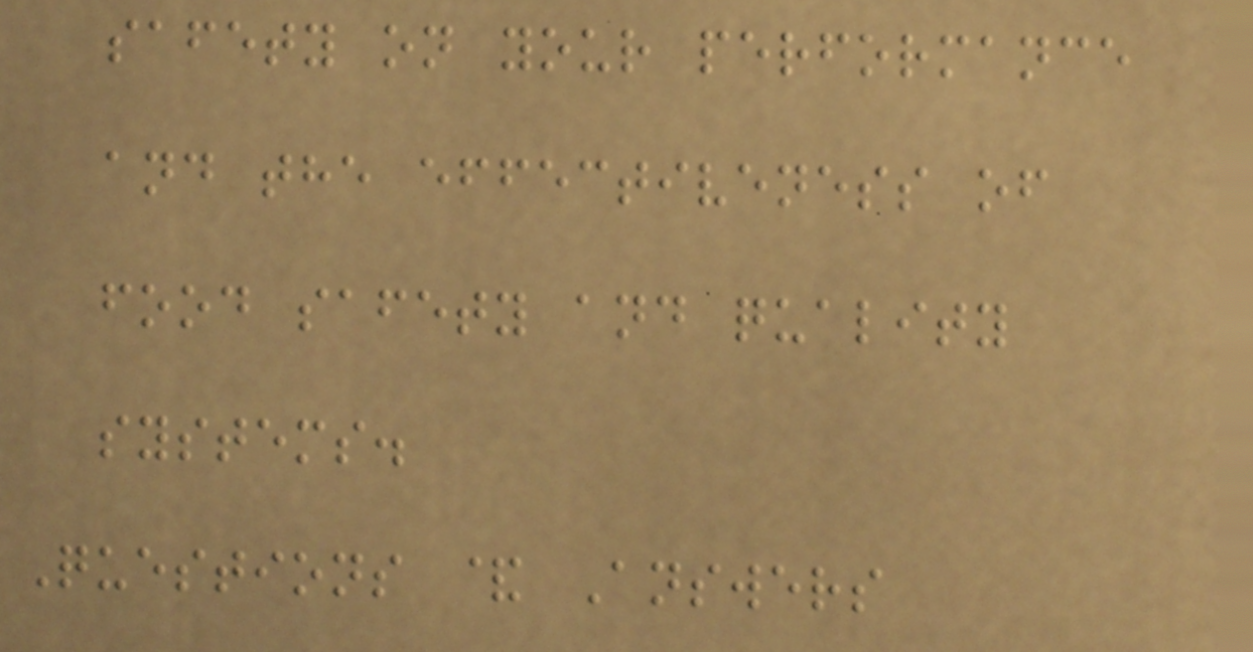safety on your performance
and the effectiveness of
food safety and quality
systems.
Questions & Answers
